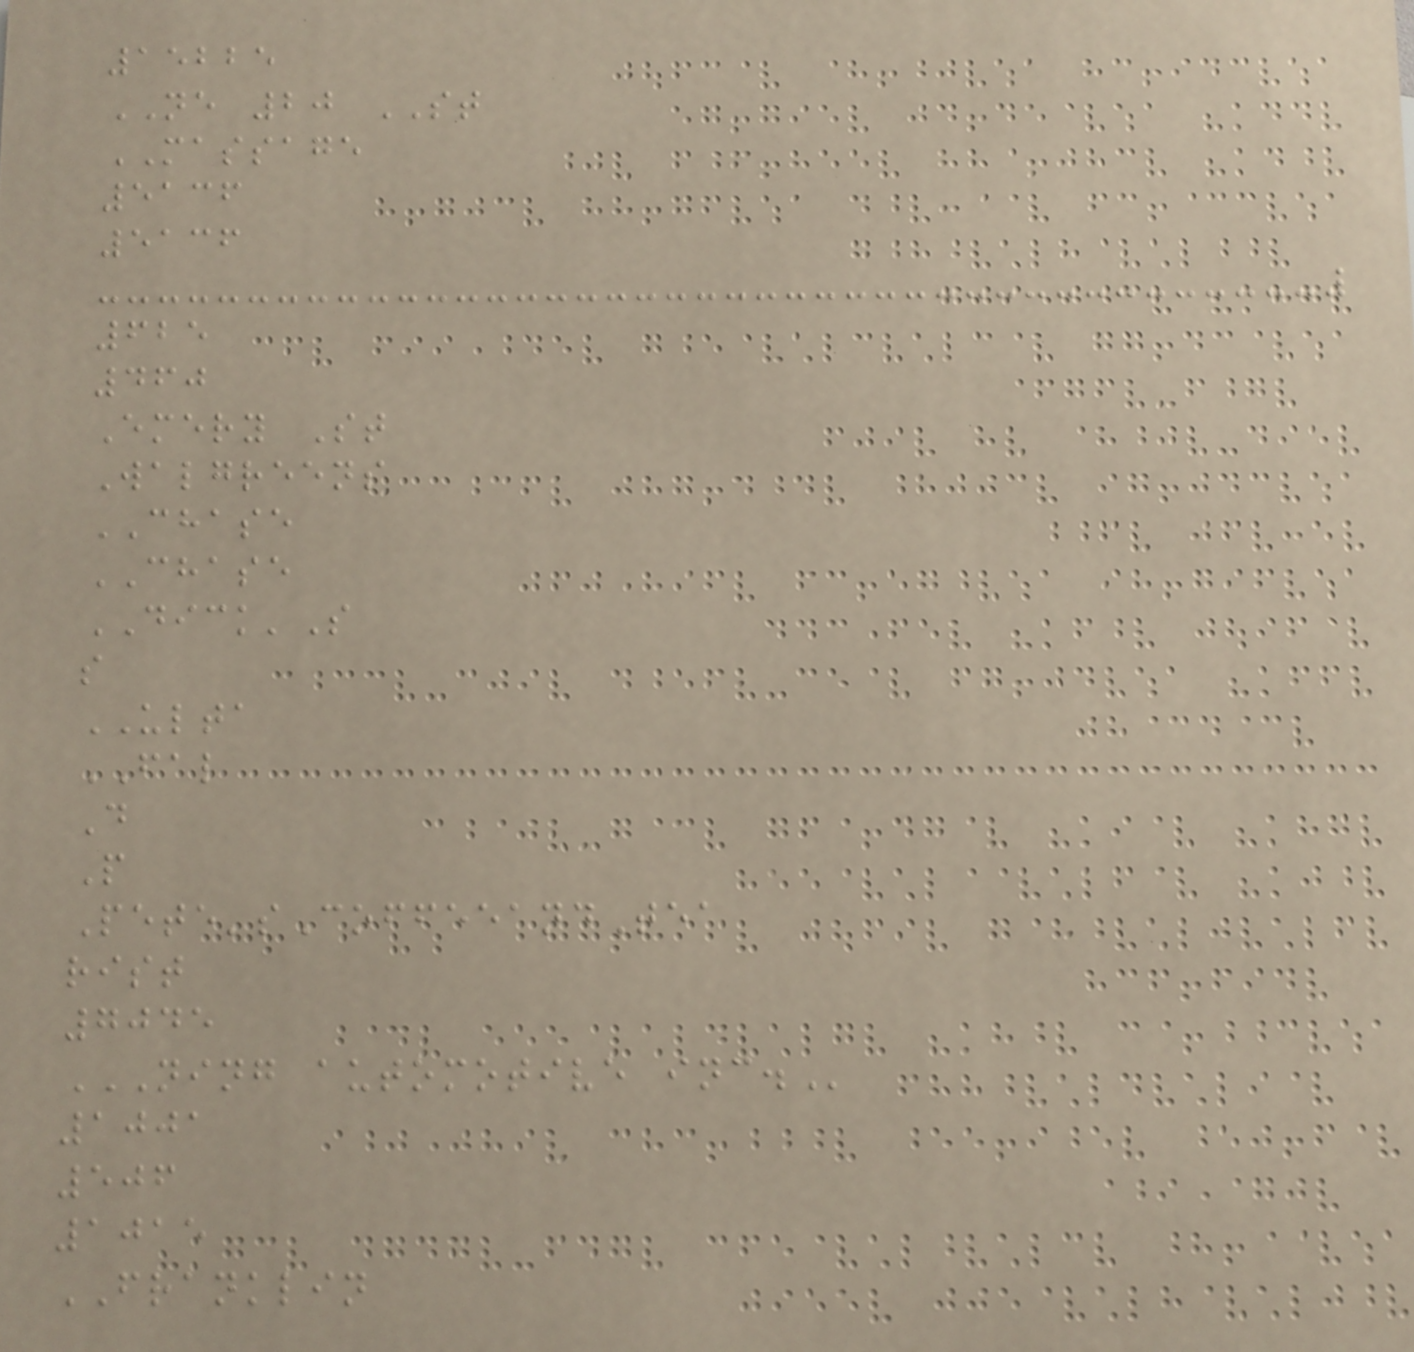15225
NE 20 ST
MASSAGE
5136
5136
625
460
Emery St
Walgreens
CHASE
CHASE
DICK'S
s
ULTA
FAL
D
P
Pete'sCoffeeandTea
rist
7045
NING AUTOMOTIVE INC.
1001
506
1015
FRANKLIN
